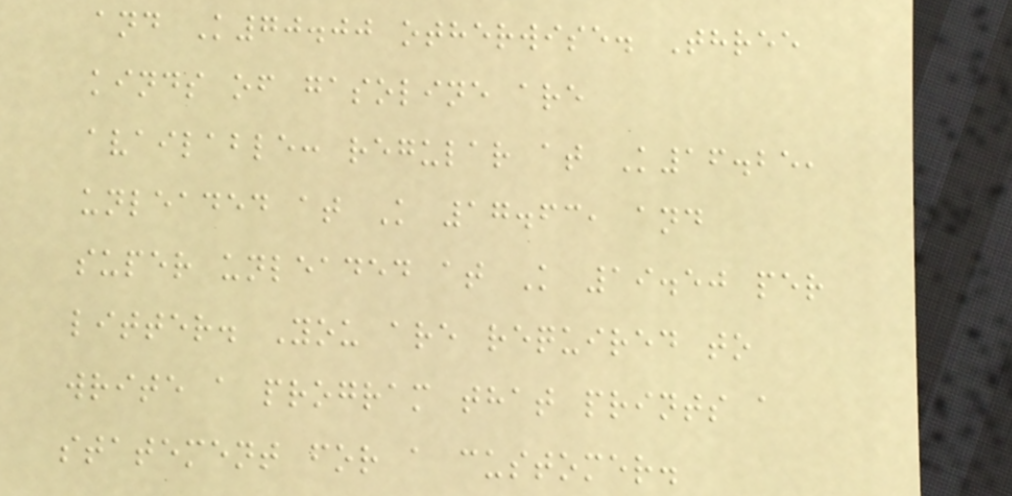and K70.00 otherwise. Three
kinds of gasoline are
available: regular at K16.25,
unleaded at K 17.63, and
super unleaded at K 19.50 per
litter. You are required to
write a program that prints a
statement for a customer.
